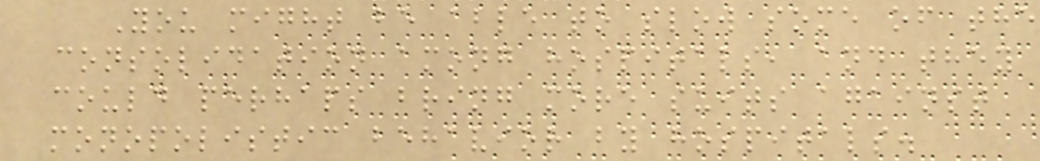You might be able to slow some of the
consolidation among hospitals, and they
could perhaps bring more suits against
monopolistic behavior by hospitals.
